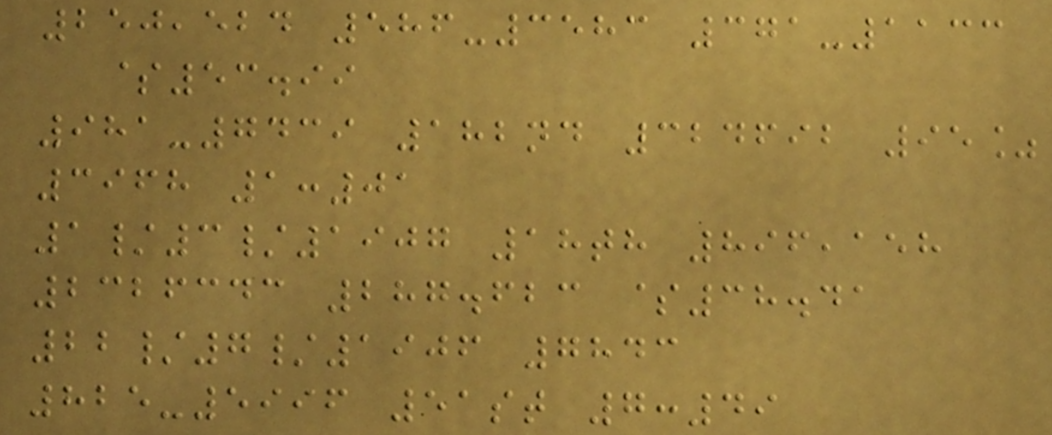250,524 586-3583 371-1133
$53.99
981-7439 182nd 324692 95%
3968 1:01
1/3/1907 18th 896,158
2326343 287.623 $38.41
22/7/1906 7843
825-5996 51st 7:49
